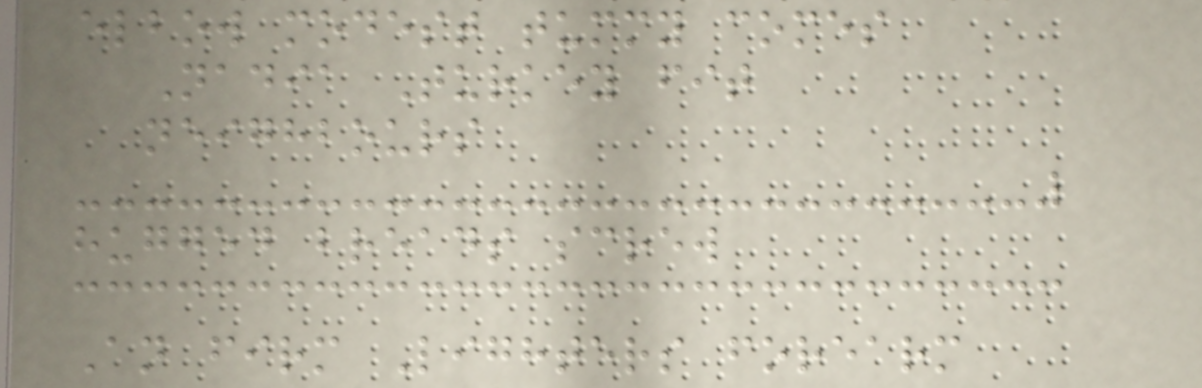elbow modest tummy comes
Nadia Turkey fit
neighbours
hugged breads screw
An firm Lighters forearm
